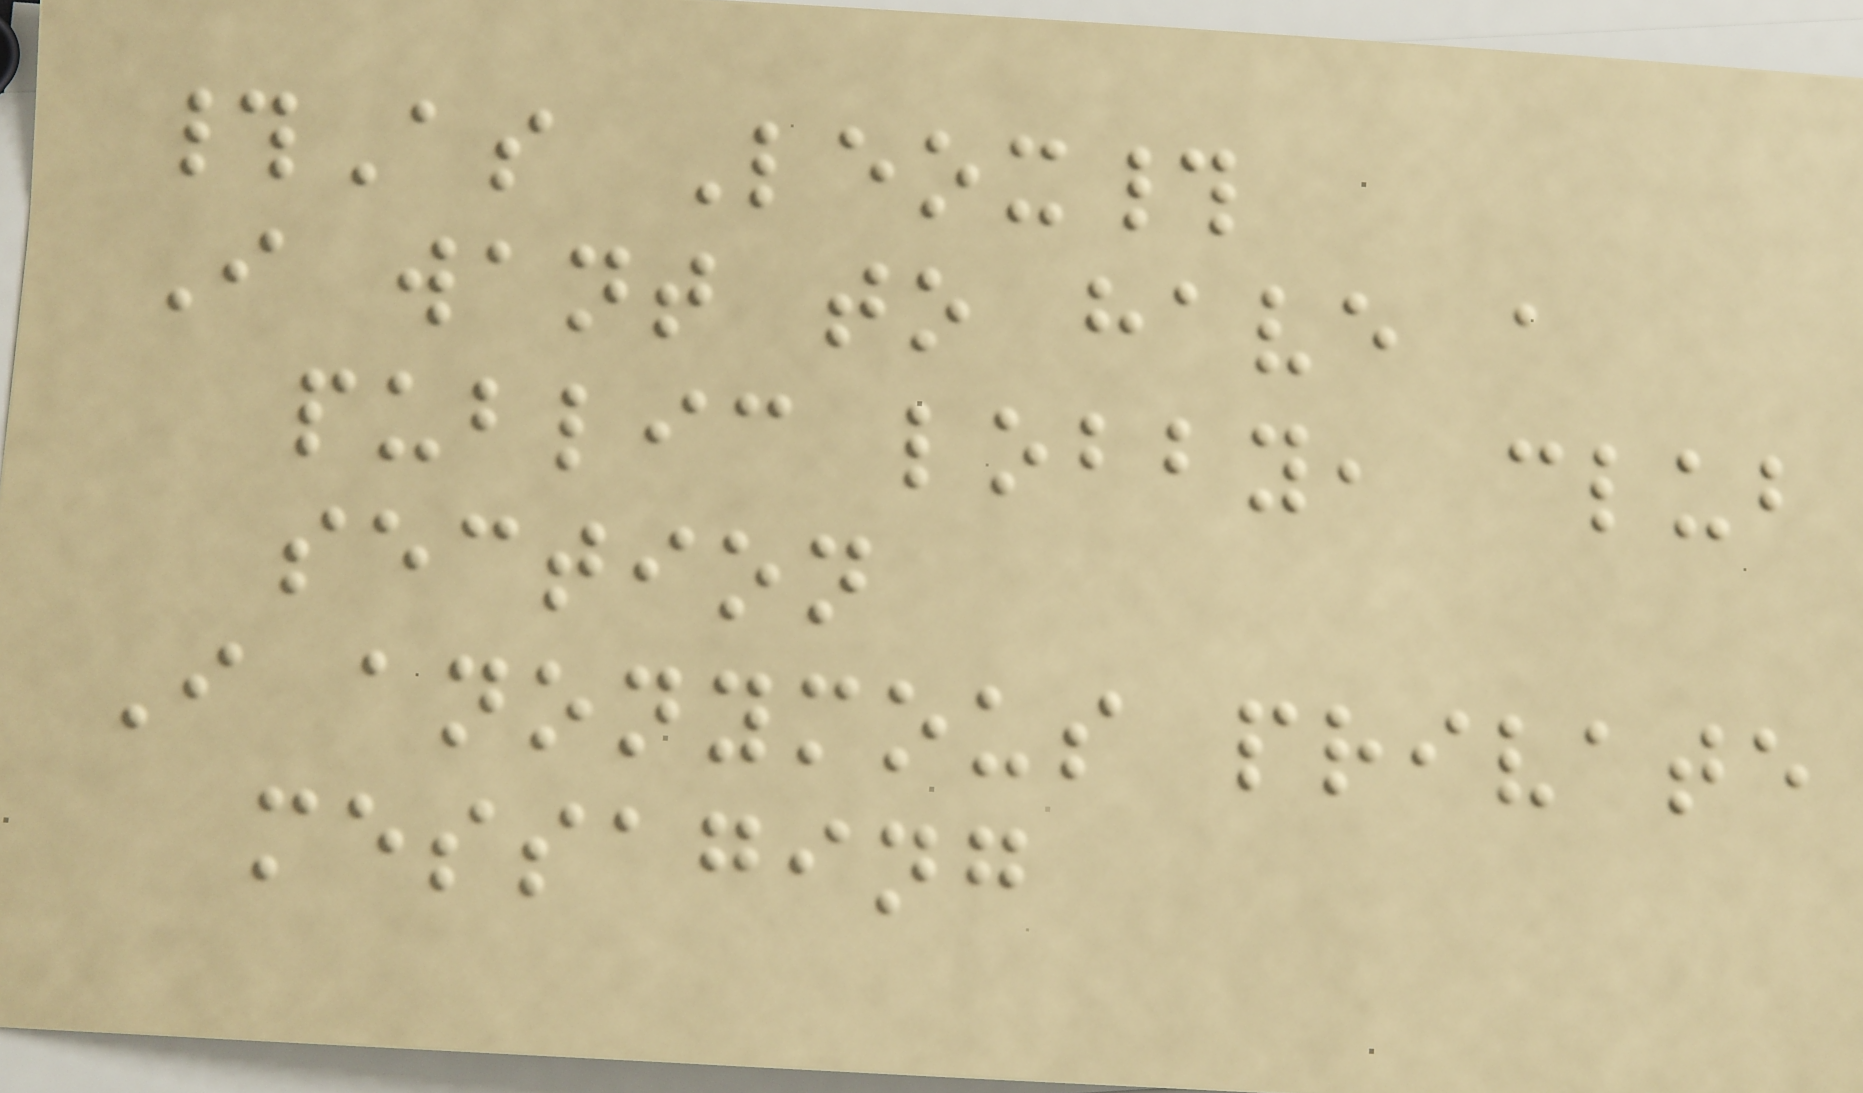#As Leox#
I want to have a
public lobby, club
section
I anonymous private
messaging
